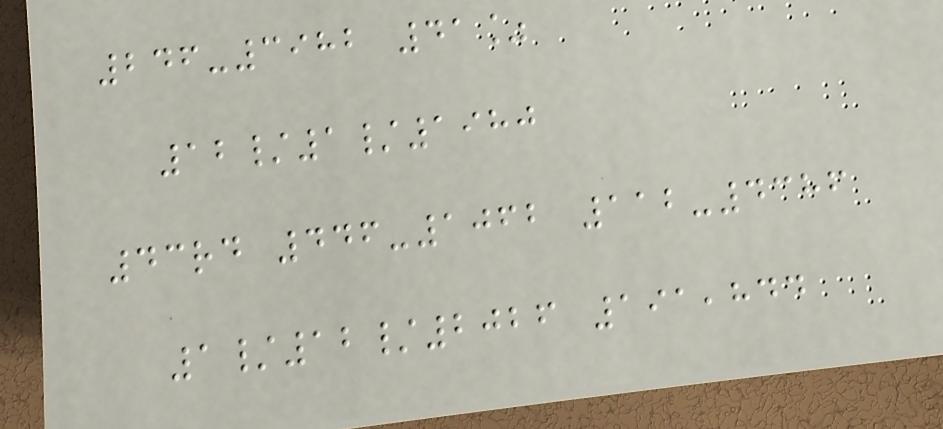246-3982 41%
12/1/1980
43rd 446-1062 112-4386
1/12/2026 191,844
